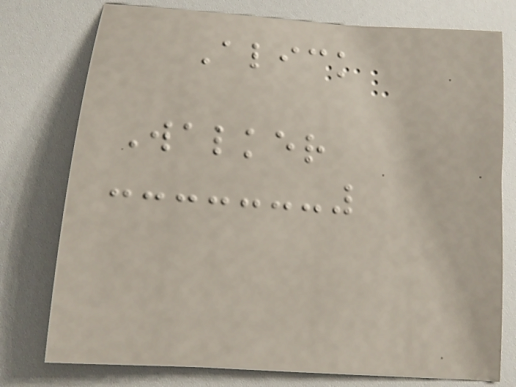Alick
Walker
